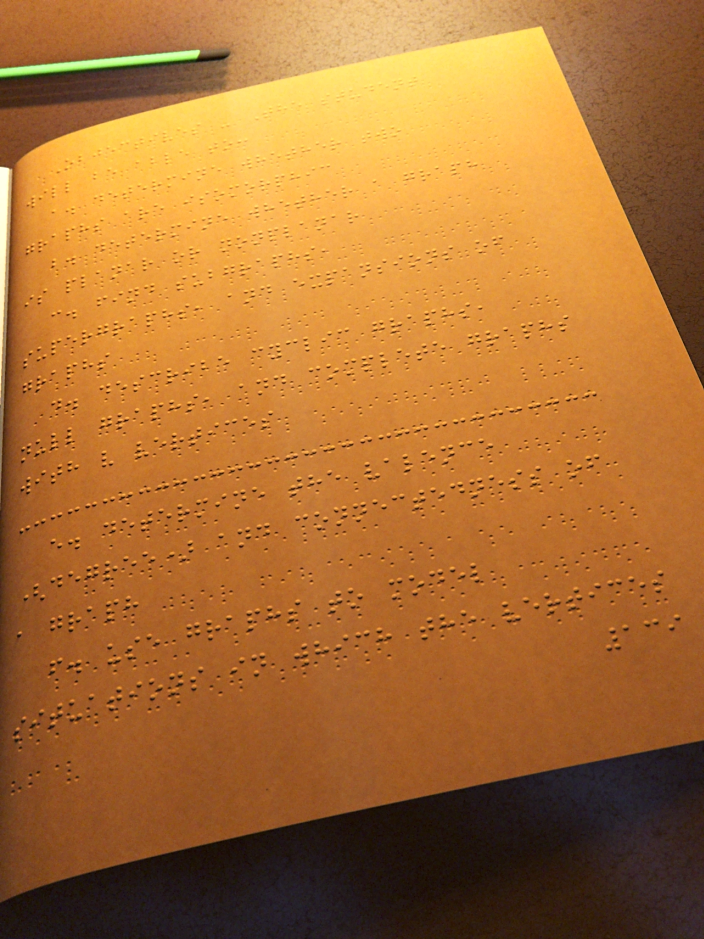Objectives - The student
will be able to:
a. determine whether two
graphs are isomorphic
b. determine whether a graph
is planar or nonplanar
c. find subgraphs,
supergraphs, and expansions of
graphs
d. describe cyclic graphs,
null graphs, and complete graphs
with v vertices
e. determine the valence
(degree) and connectedness of
a graph
f. use graphs to model
situations in which the vertices
139
